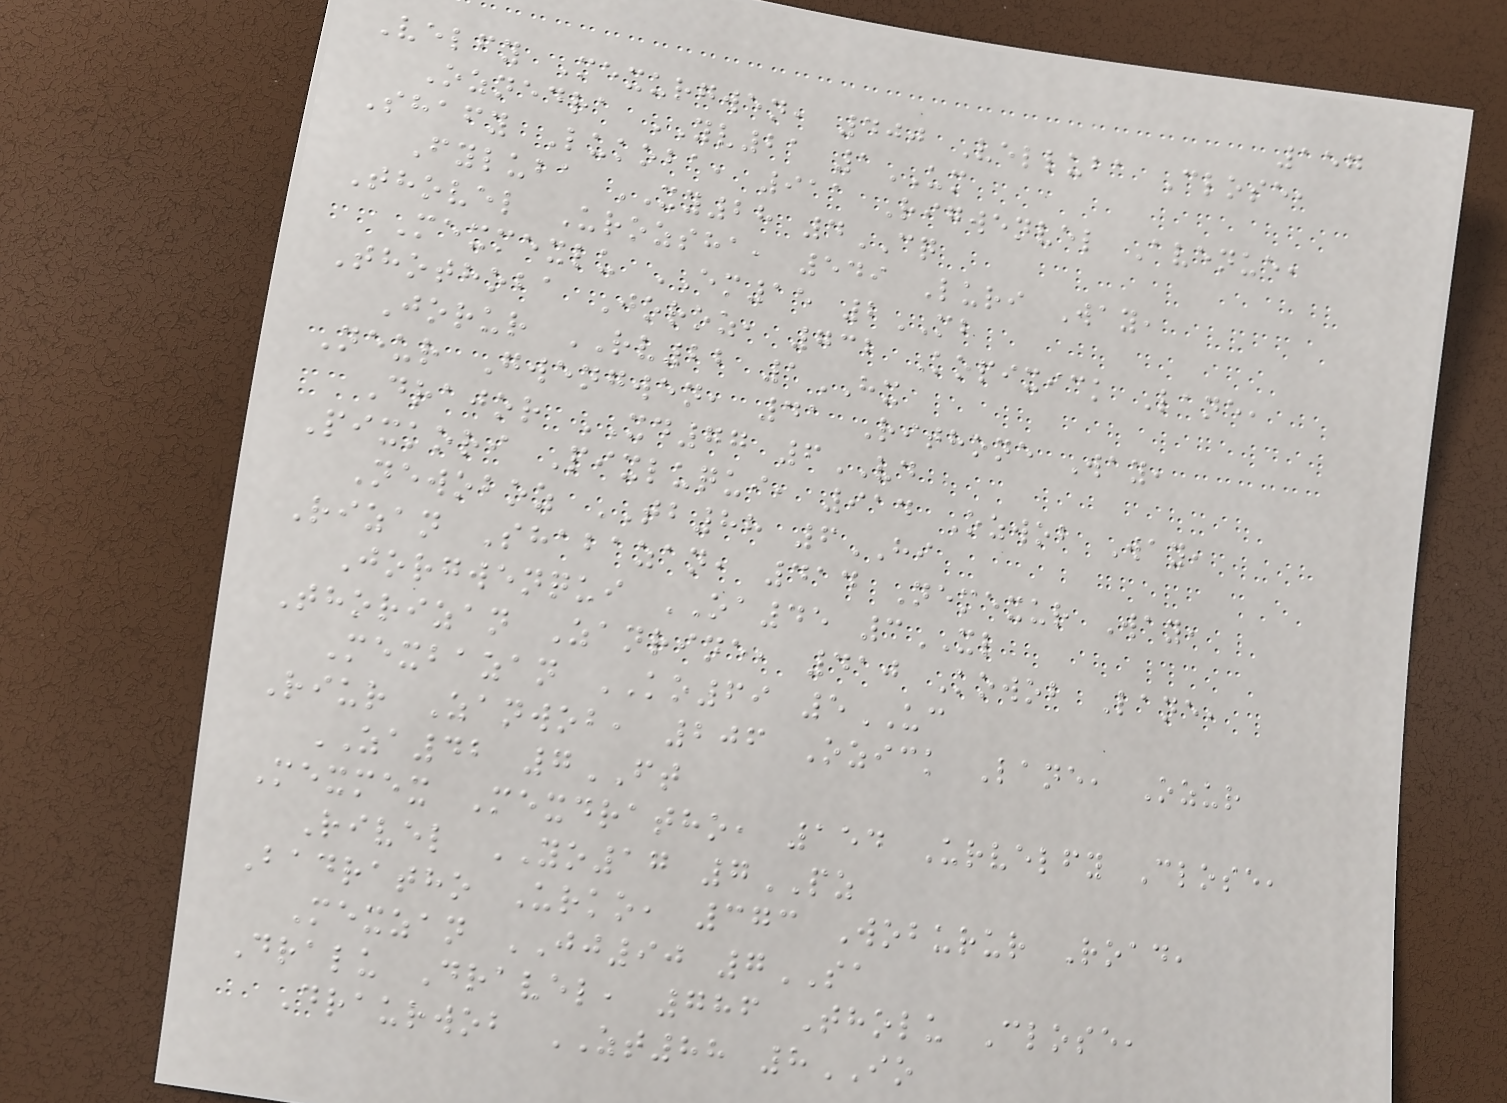157
Velfy Mexurgwen, 400 Velluba Close,
Oznedra YV21 1UM
Shafy Lukoba, 911 Rigwenvel Avenue,
Fyluba XY28 4CQ
Thovel Urozsha, 549 Luri Way,
Mexmexlu EM15 2MB
Thothoba Joroz, 732 Kopixick Lane,
Jorur RV22 1HX
Neur Gwengwen, 41 Rithone Way,
Drajor XD77 6VD
Pixkori Pixluqui, 914 Ozwob Way,
Newoboz TB88 6HI
Rizan Shabazan, 414 Nemexur Way,
Jorgwenqui OA45 3XL
Thorizan Zanrine, 410 Kowob Lane,
Mexbazan KO69 5UC
Riur Zanwob, 206 Ozick Lane, Ozur
ZA42 7FT
Mexmex Mexdratho, 154 Urvelfy Close,
Rivel YO17 7PZ
Badratho Urko, 373 Woburur Road,
Mexzan JJ90 7SA
Dralu Dravel, 786 Tholu Close,
Draurwob ZT88 8IO
